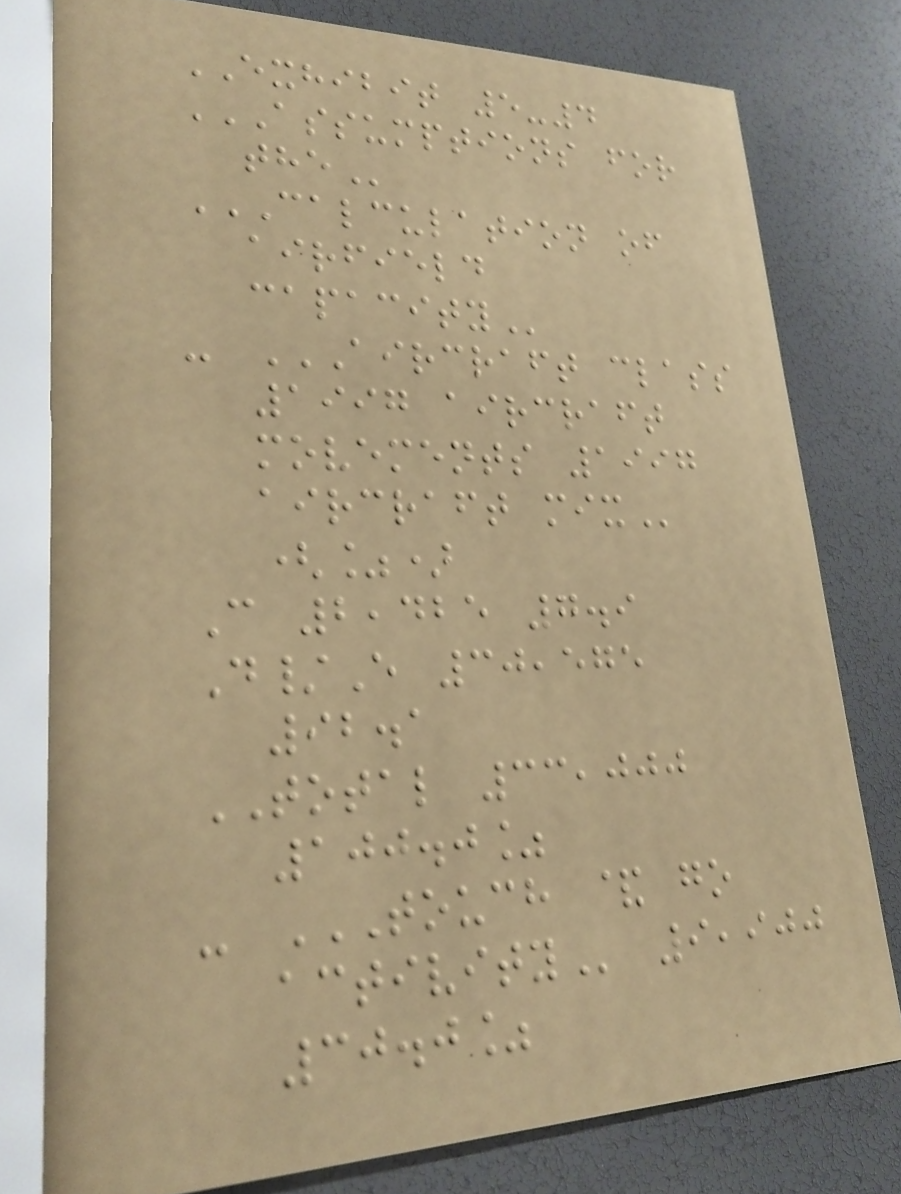EXHIBIT 5-4
ASSUMPTIONS FOR
THE
CALCULATION OF
AIRFIELD
CAPACITY
- AIRCRAFT CLASS
1997 AIRCRAFT
MOVEMENTS 1997
AIRCRAFT MIX
(%)
C 2,425 7.9
D/E 30,575
92.1
TOTAL 33,000
100.0%
- TOUCH & GO
ACTIVITY 9,900
30.0%
